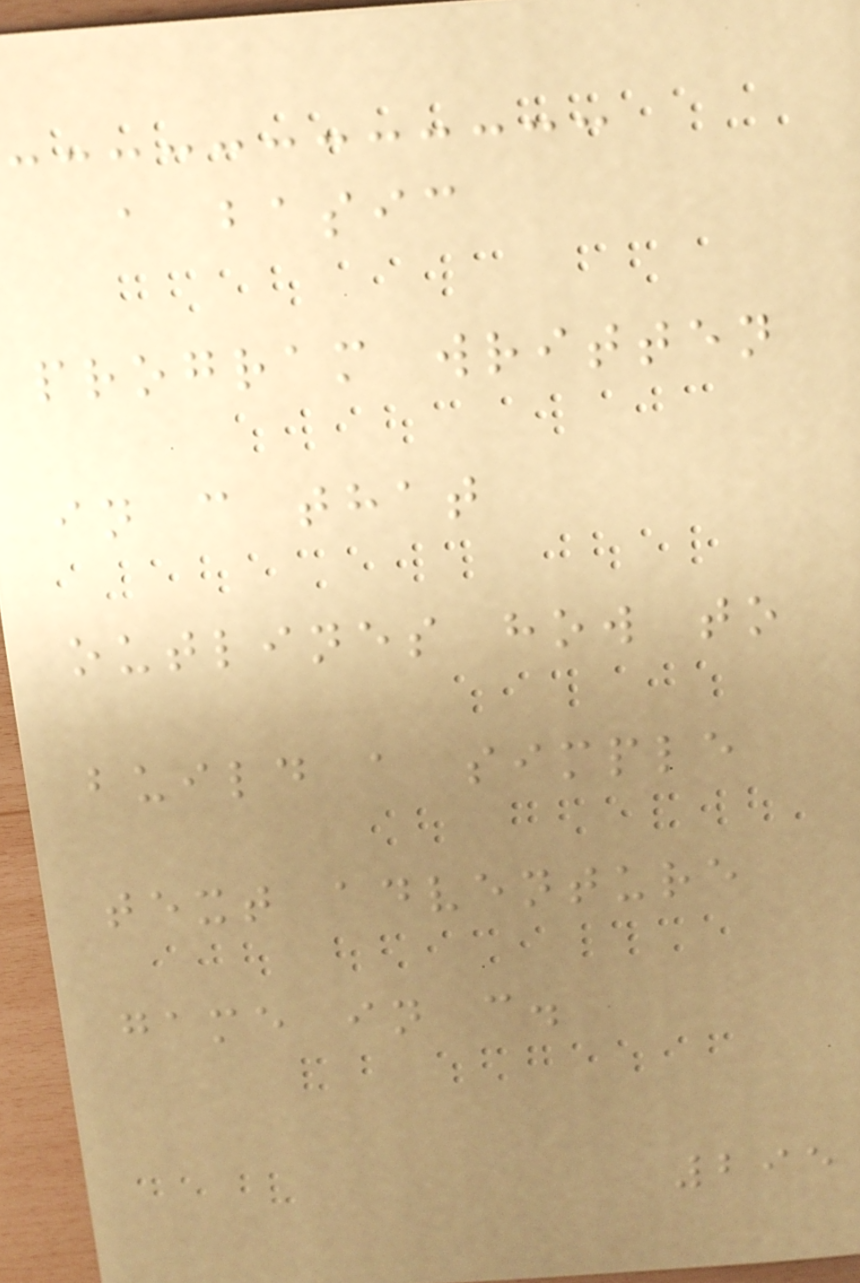a basic
program written
in c that
outlines how to
build a simple
text adventure
game in c.
295
